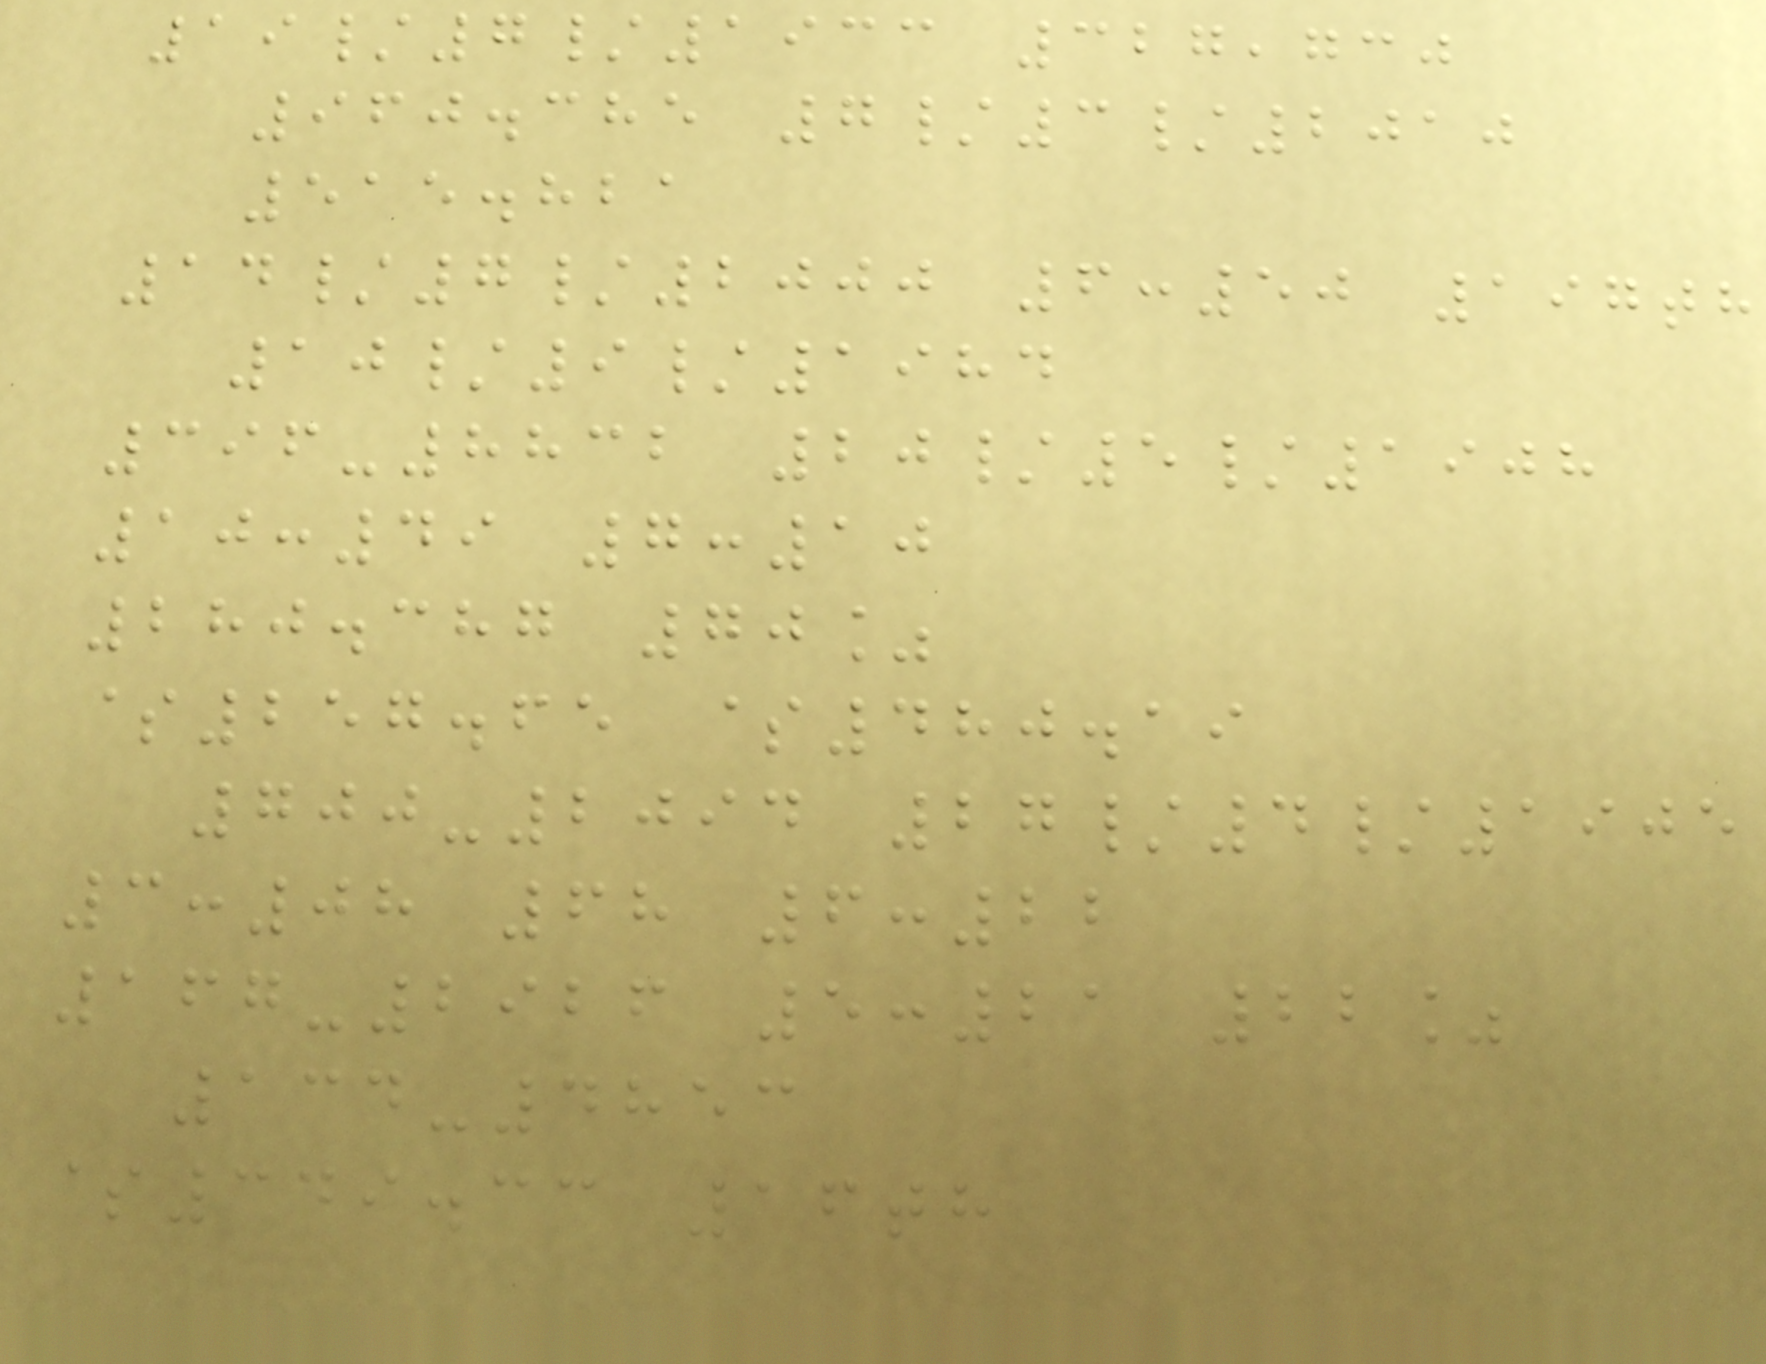19/7/1933 327,730
960.385 7/3/2010
515.821
14/7/2000 6:50 197th
10/9/1984
396-8832 20/5/1908
10:49 7:10
280.387 70%
$257.65 $480.19
700-2094 27/4/1905
3:08 68 6:22
167-2926 5:21 22%
134-4853
$349.33 16th
